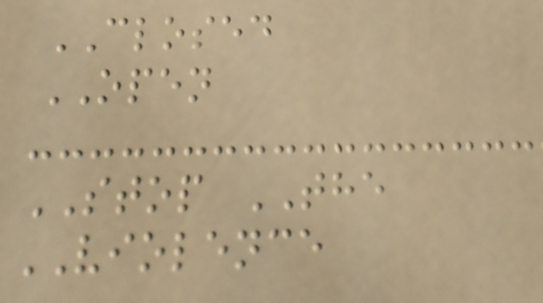CLOSED
OPEN
STOP THE
VIOLENCE
